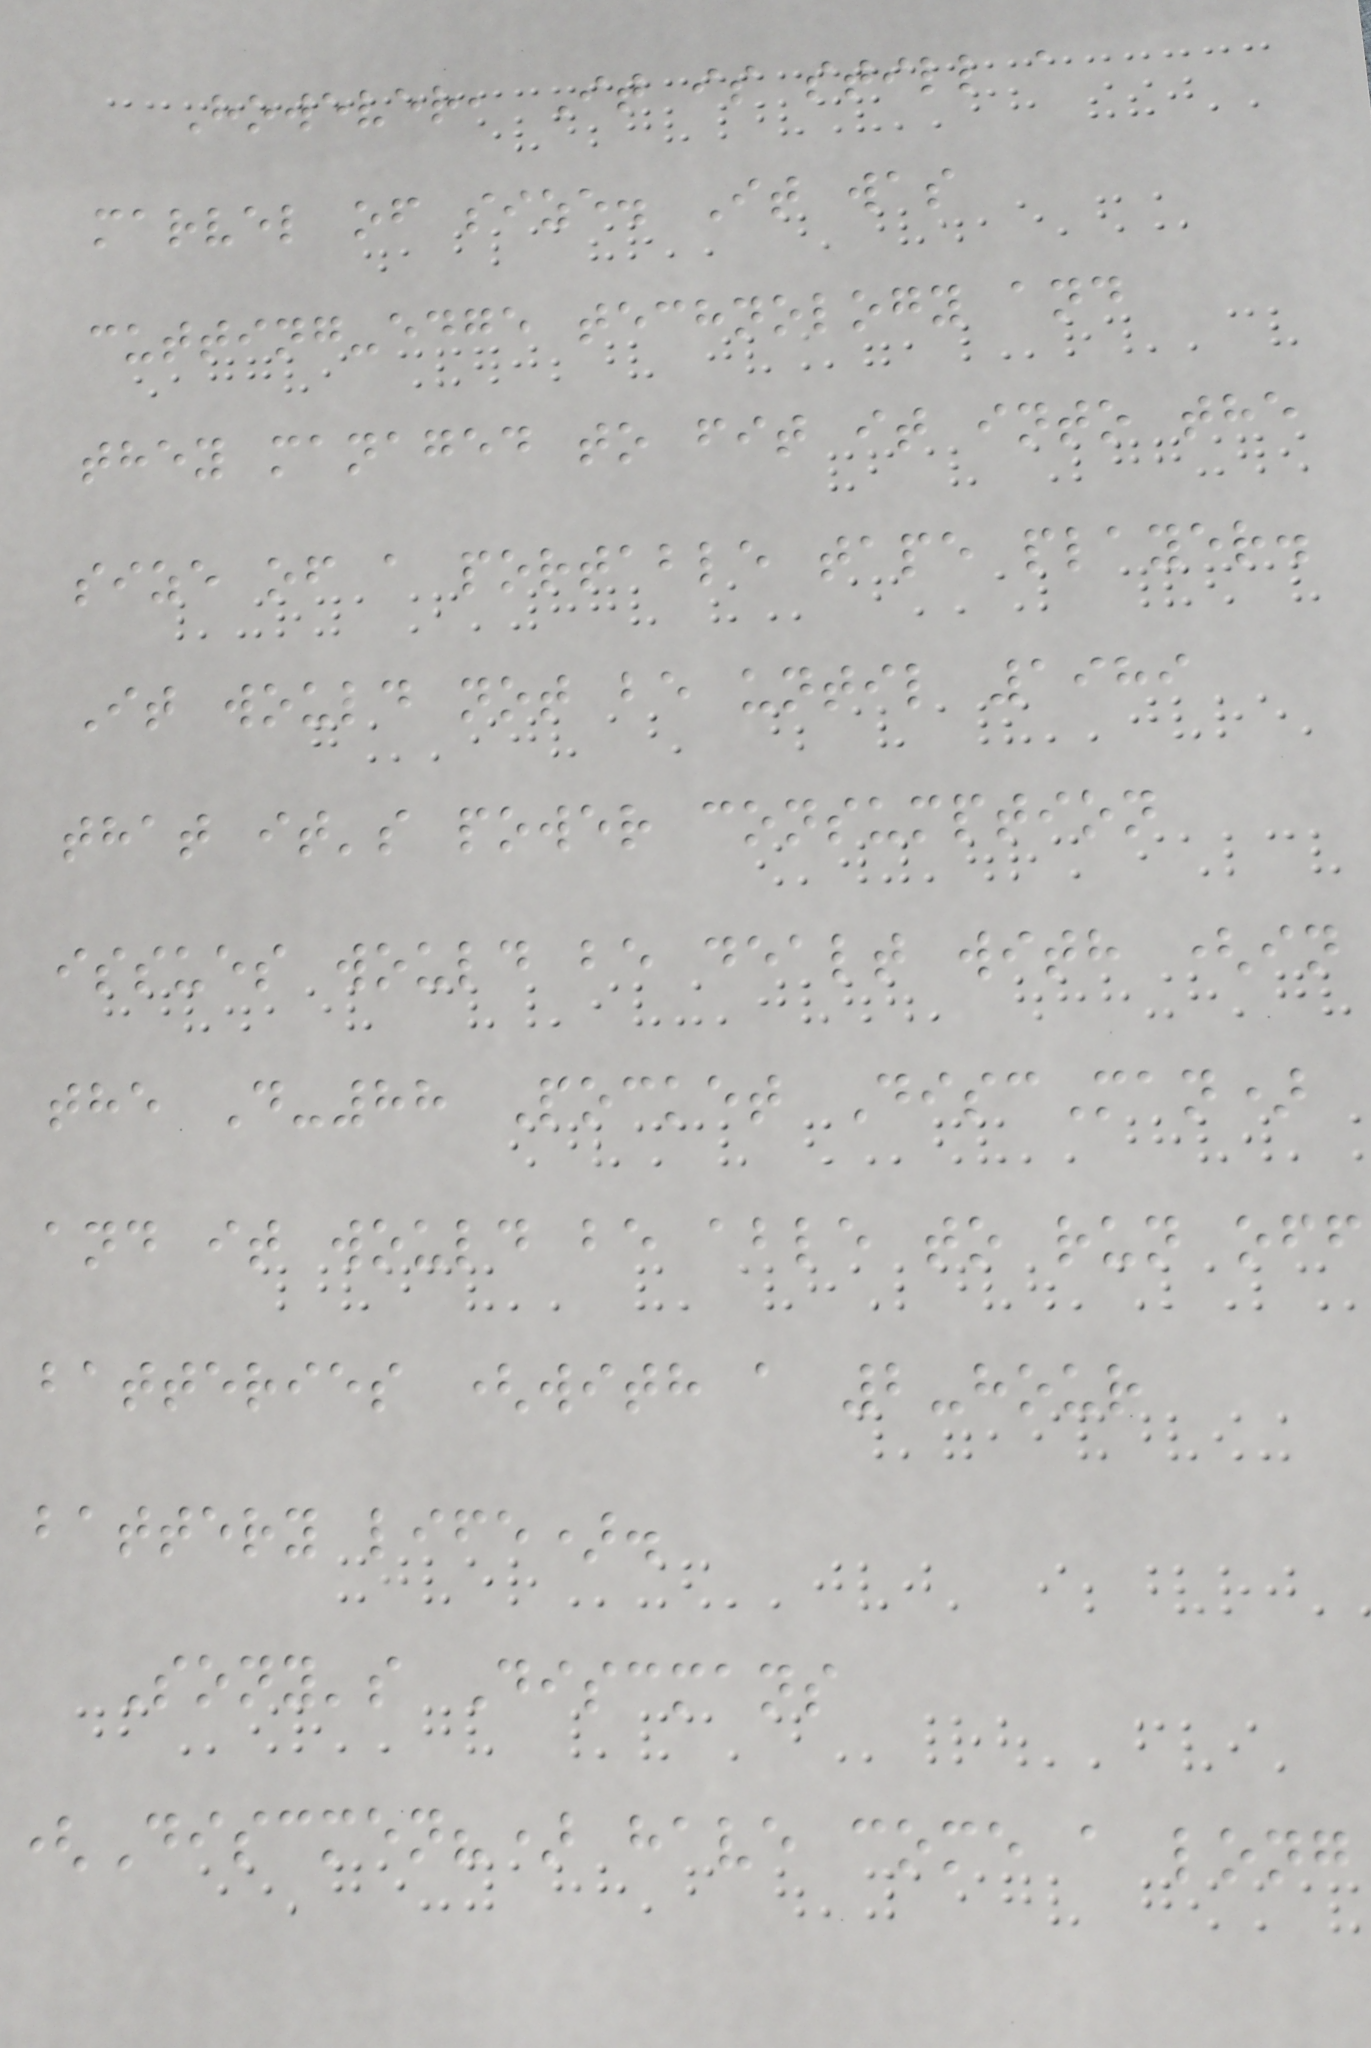However, It is still a
marvel of size. It was
cutting-edge technology and
they managed to fit it into the
size of a portable tape player.
It would not be until 1989
that it's power consumption
issues would be dealt with (in
the D-88 Pocket DiscMan)
and it would be able to run off
batteries (with a 2-hour
battery life).
Sony's Discmans
(Discmen?) have come a long
